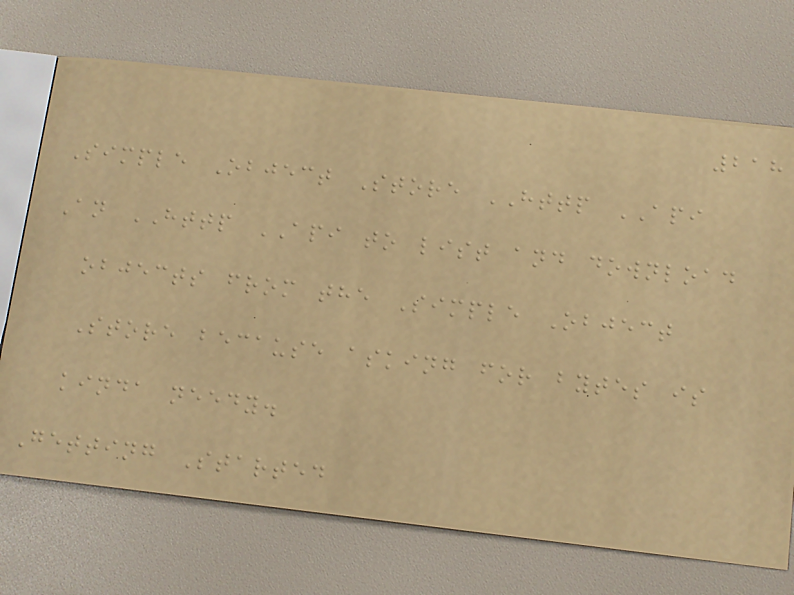218
Simple Object Store HTTP API
An HTTP API to list and download
objects from the Simple Object
Store because asking for bytes is
kinda needy.
Getting Started
